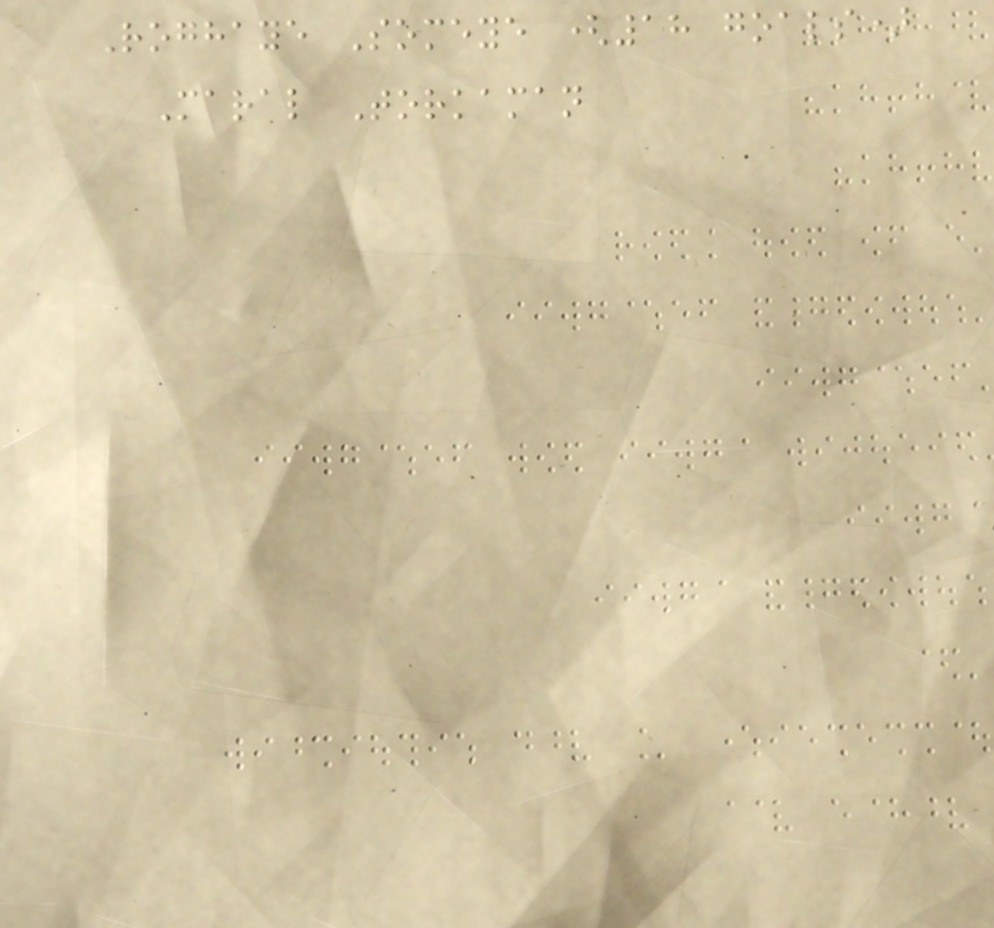Roghaye Someye (18 goals)
Maral Torkaman
